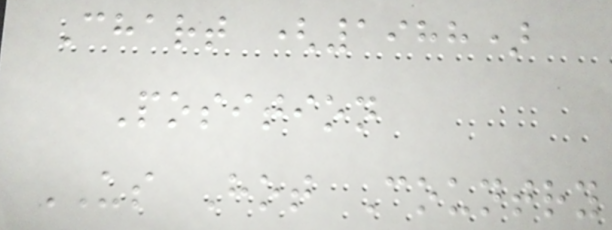Chart (1988)
Position
US Hot Country
